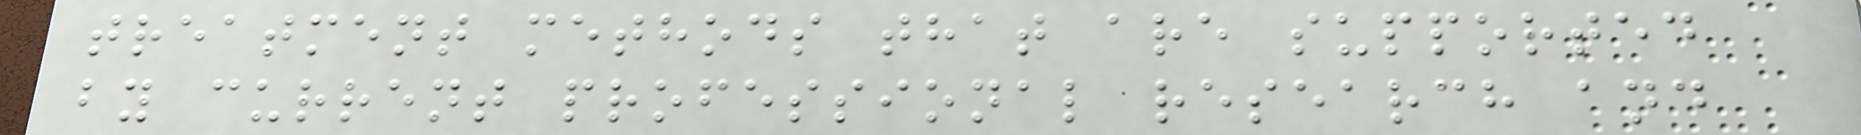treatment methods that are supported
by current professional research and
